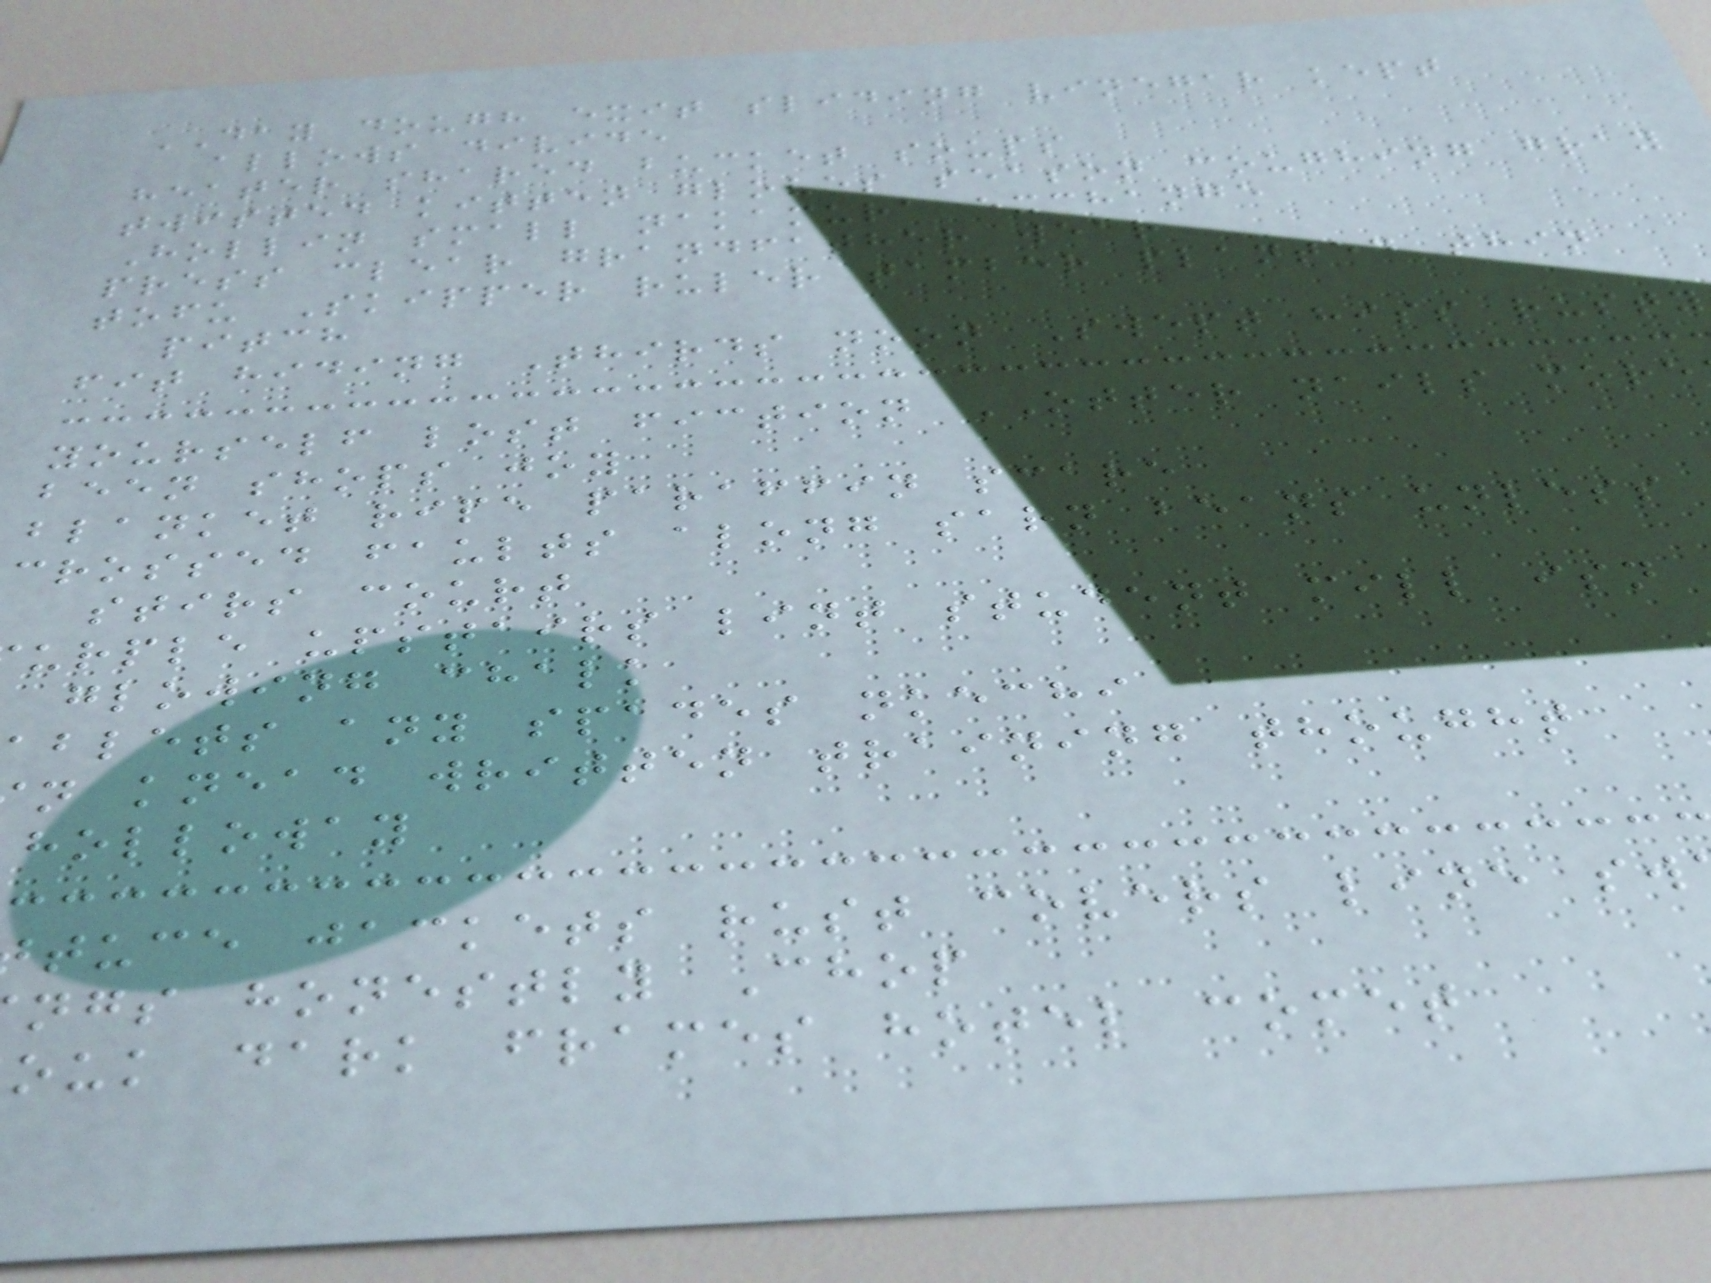DAY dough exit sliding vinegar kept
allows divide
heater shared bucket soups
twisted kitten gloves season coughing gray
Hollin small nakamura exchange
press clear grandfather wear
tofu Skipper ruler tamber planted thin
pitch
fit hiding Thirds noon Swept hiss rusty
yourself lost fiction OTTER nails more
been shops joy
blanket ripe paraffin scare
crossed faults along sarn beans unless
stirs court
urple upstairs lint student mill isn
glowing chalk
ablets any spades nkechi
n knead written training thought
holloway
tuce jackets rust covers line sw
ngs honestly Chop
ouk dark frames hotel comet
